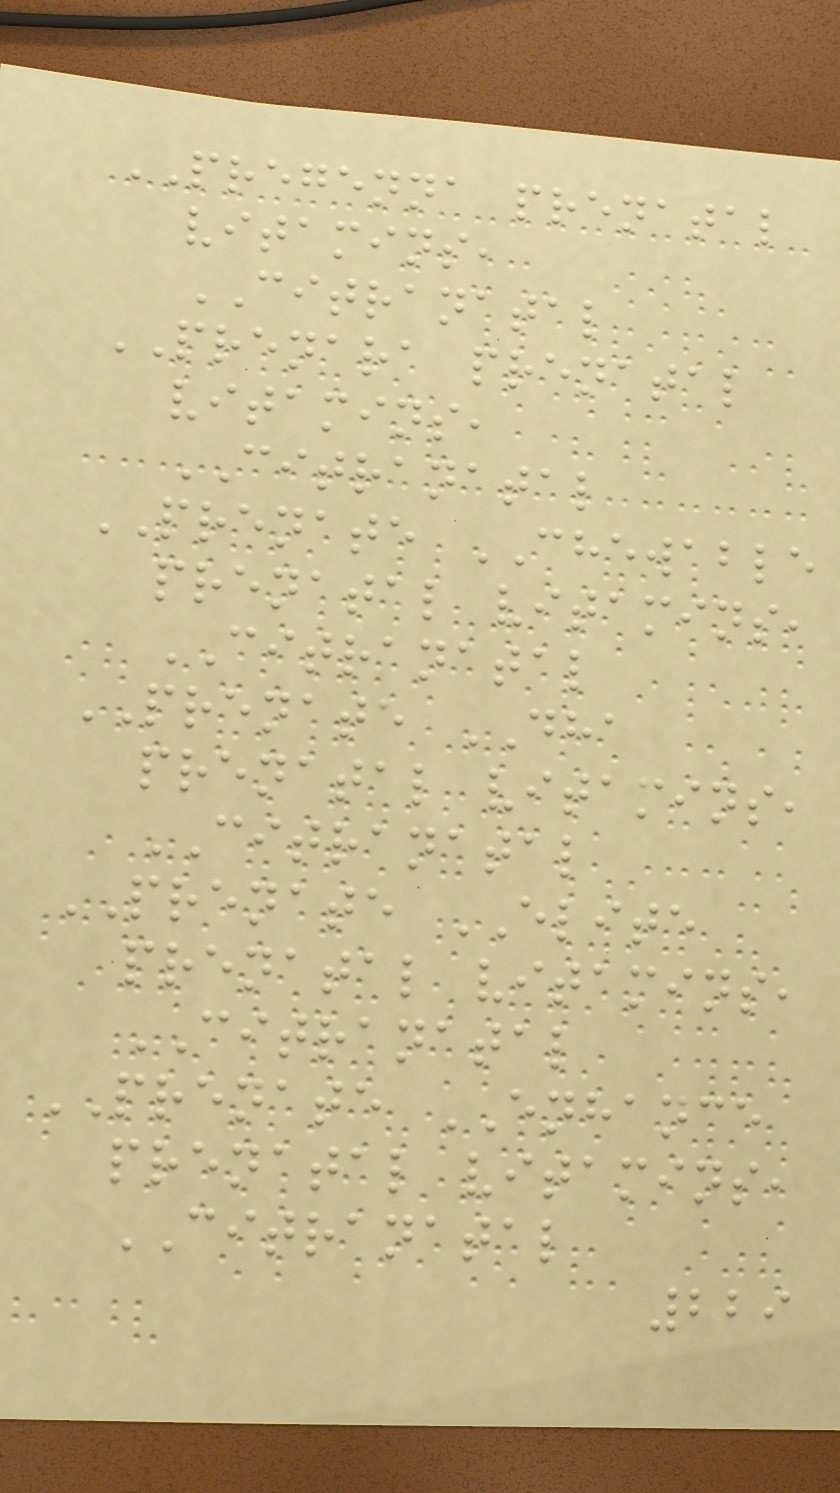PREGENNA prenatal
vitamins,
CITRANATAL
PRENARA prenatal
vitamins,
CITRANATAL
PRENATE CHEWABLE
prenatal vitamins,
CITRANATAL
PRENATE DHA
prenatal vitamins,
CITRANATAL
PRENATE ELITE
prenatal vitamins,
CITRANATAL
PRENATE ENHANCE
prenatal vitamins,
CITRANATAL
229
